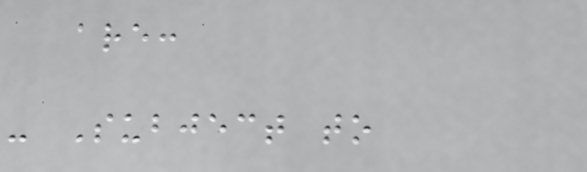are:
- Subject to
